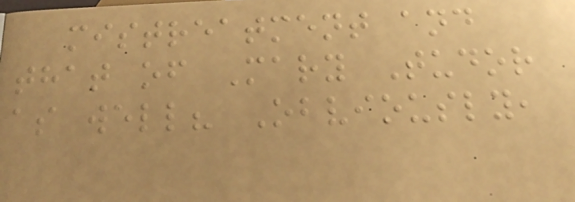mistreatment and
that of Mary Tudor
as well? Obviously,
